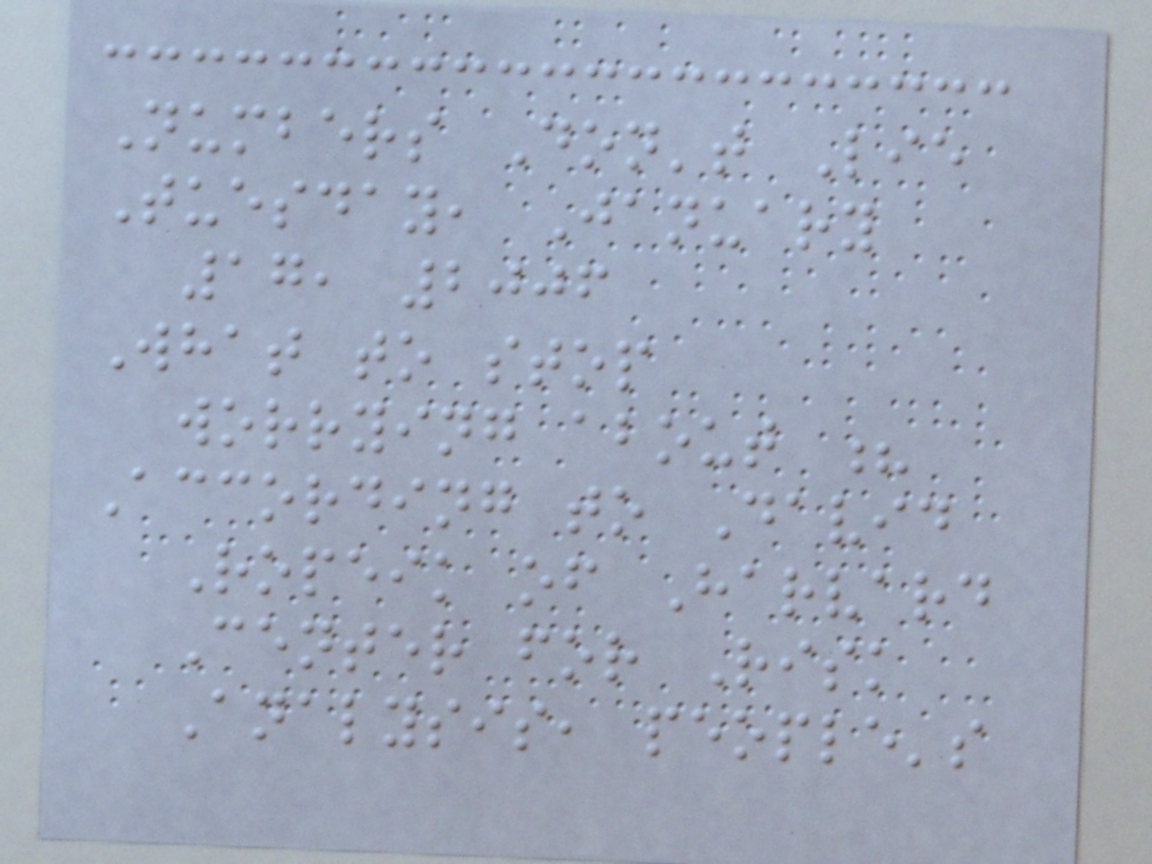Numbers Don't Lie
Tuesday, January
17, 2006
What to stop
worrying about ?
According to David
Ropeik of Harvard
Center for Risk
Analysis, people's
